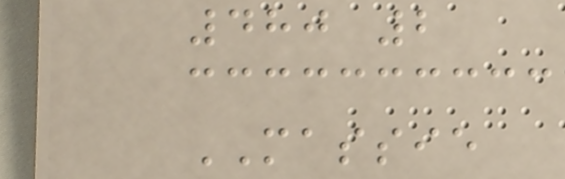480 2
MASSIE
